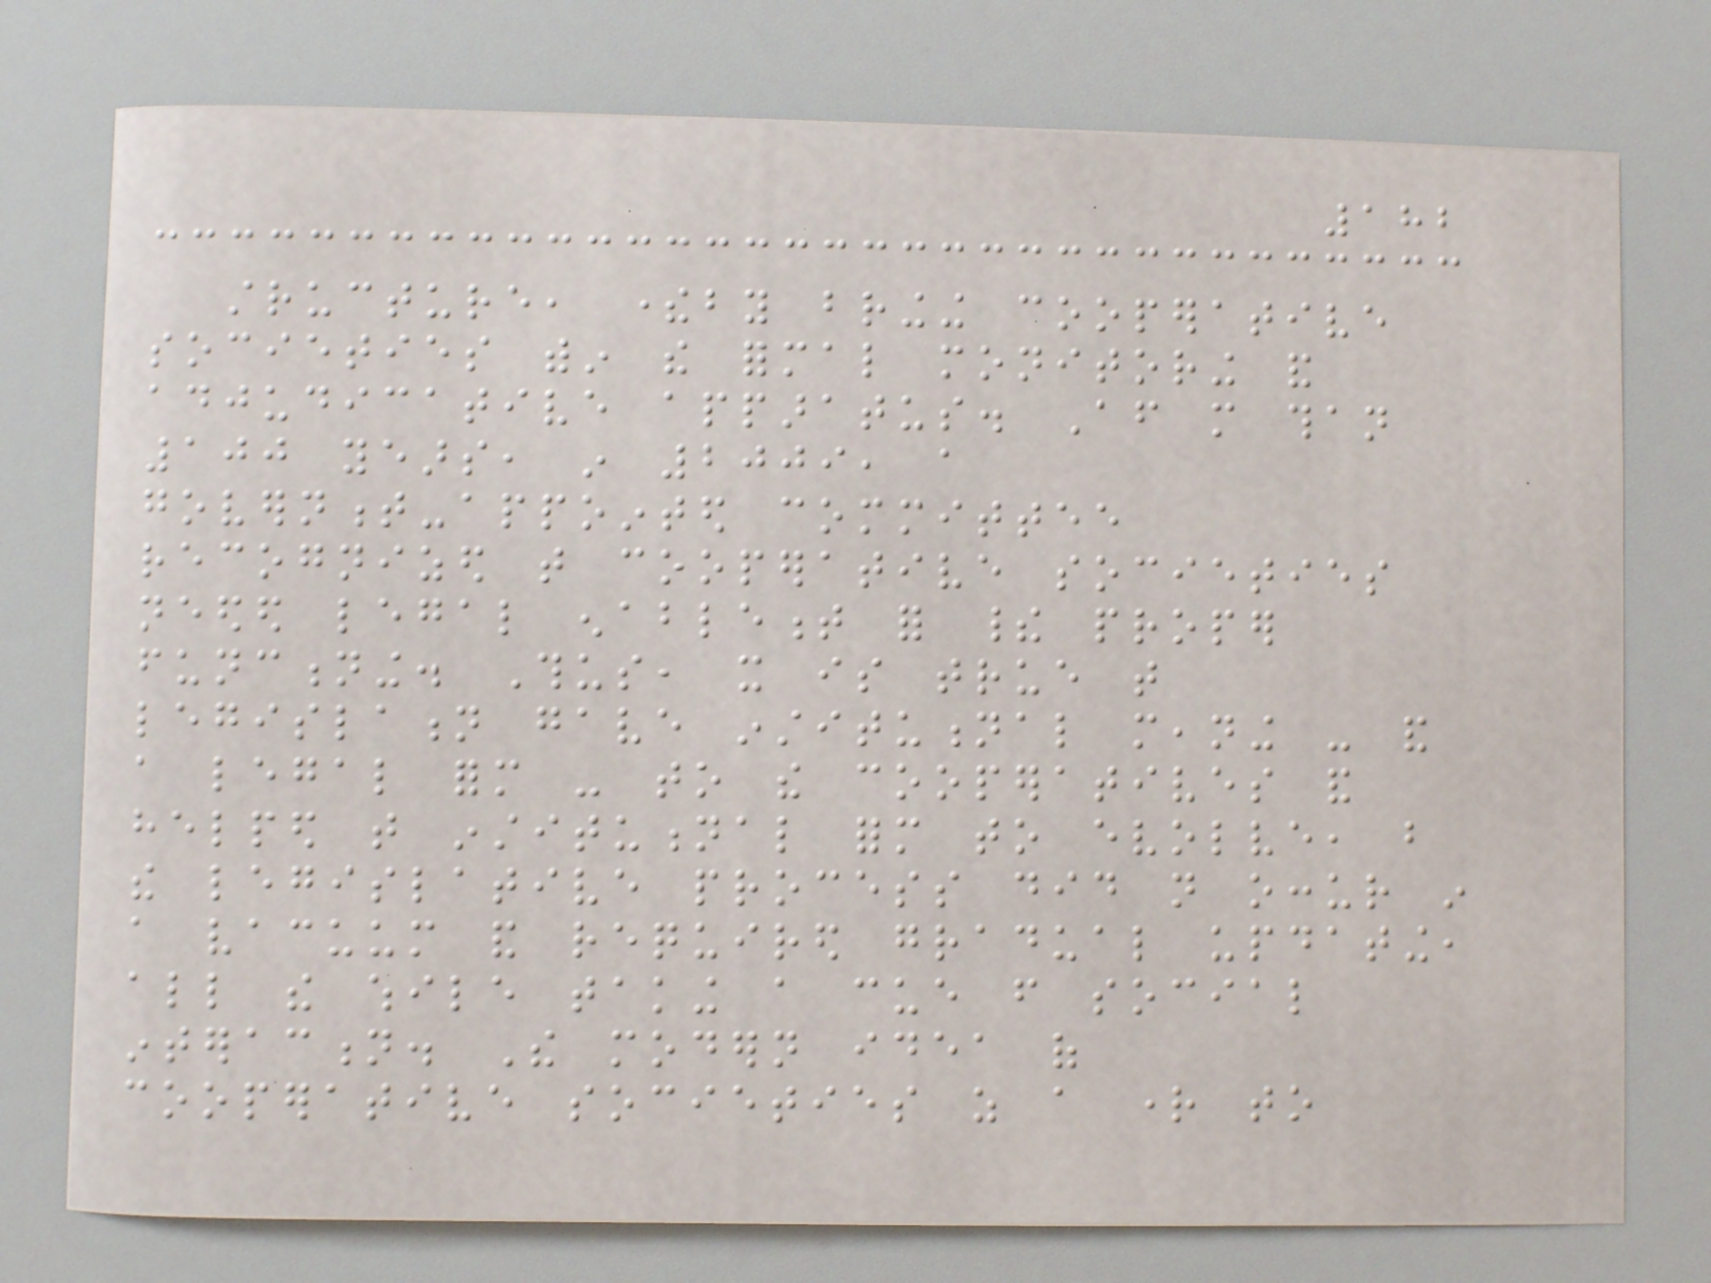182
structure, thereby bringing cooperative
societies within the formal monitoring and
adjudicative apparatus. After more than
100 years, in 2009, a
government-appointed committee
recognized that cooperative societies
needed legal enablement for their proper
functioning. Thus, it is true that
legislation gave institutional meaning - and
a legal form - to the cooperatives and
helped that institutional form to evolve, but
the legislative process did not occur in
a vacuum and required gradual updating,
all the while taking a cue from social
interaction. The modern idea of
cooperative societies as a right to
